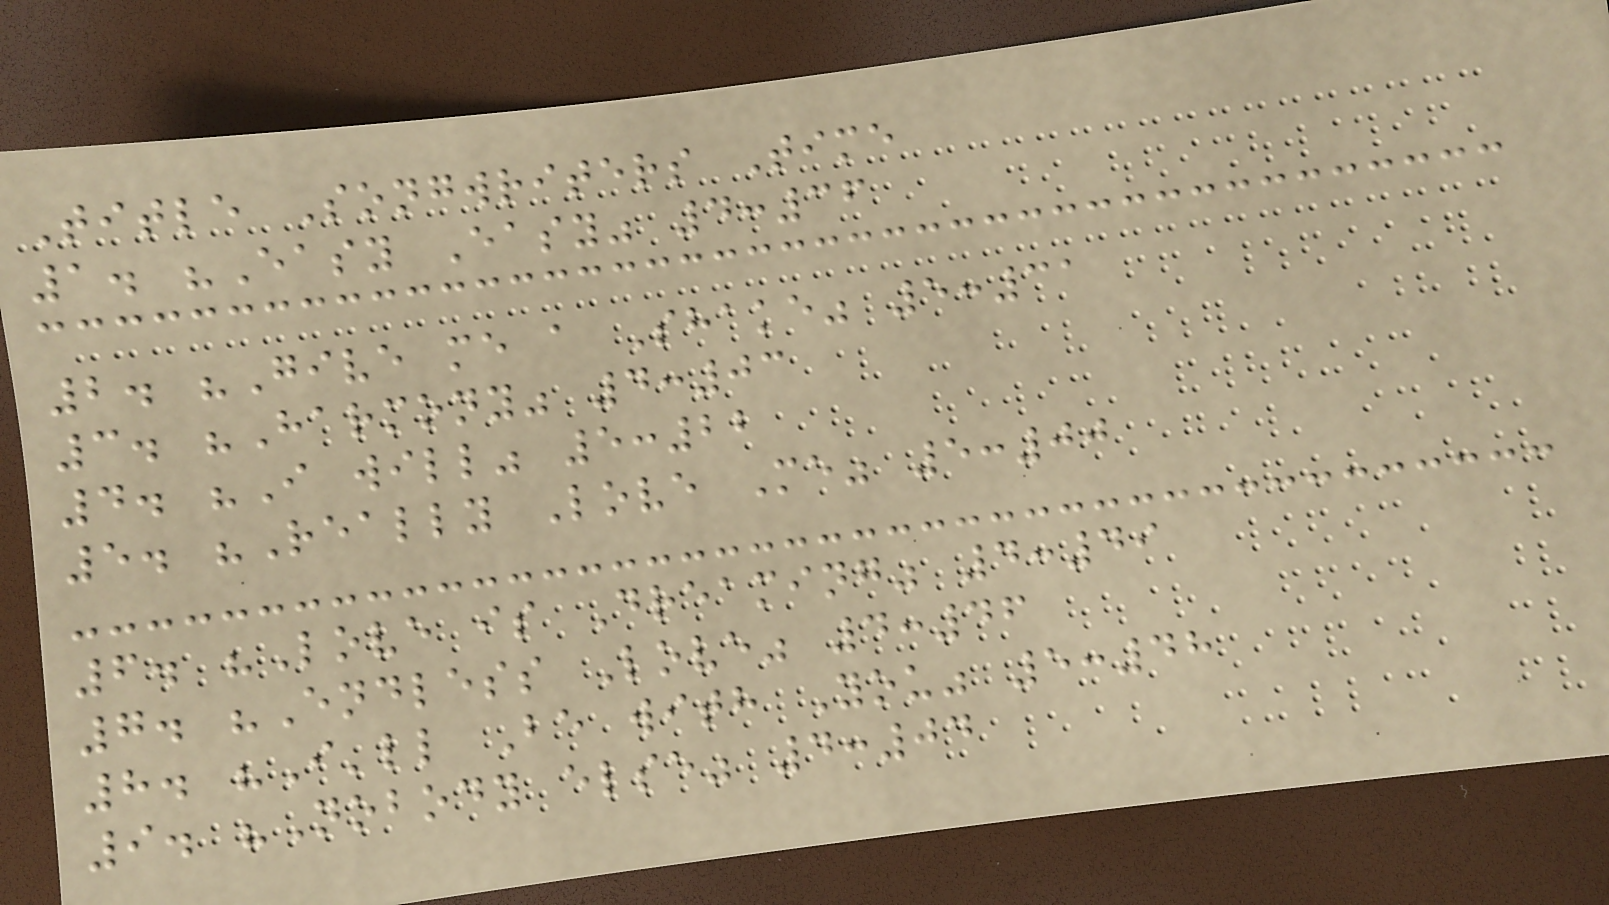Title Songwriters Time
1. "Easy Easy" 4:36
2. "Give me a Shake" 5:31
3. "Harmony" 4:03
4. "I will" 5:22
5. "Really Love Me" 5:00
6. "Love is Dreaming" 4:49
7. "Endless Love" 4:46
8. "I'll Be with You" 5:48
9. "Nobody else" 4:04
